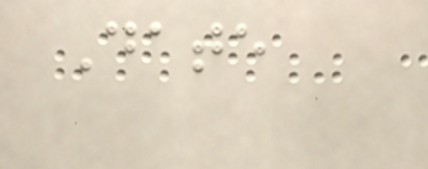Date
